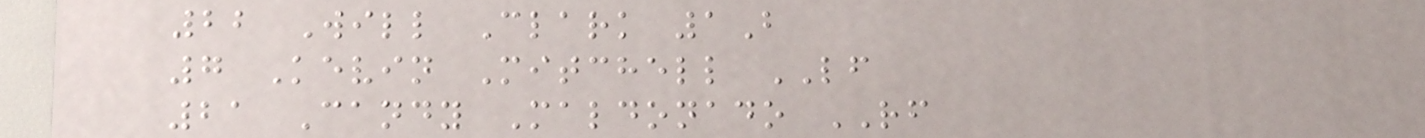22 Will Clark 1B
7 Kevin Mitchell LF
21 Candy Maldonado RF
